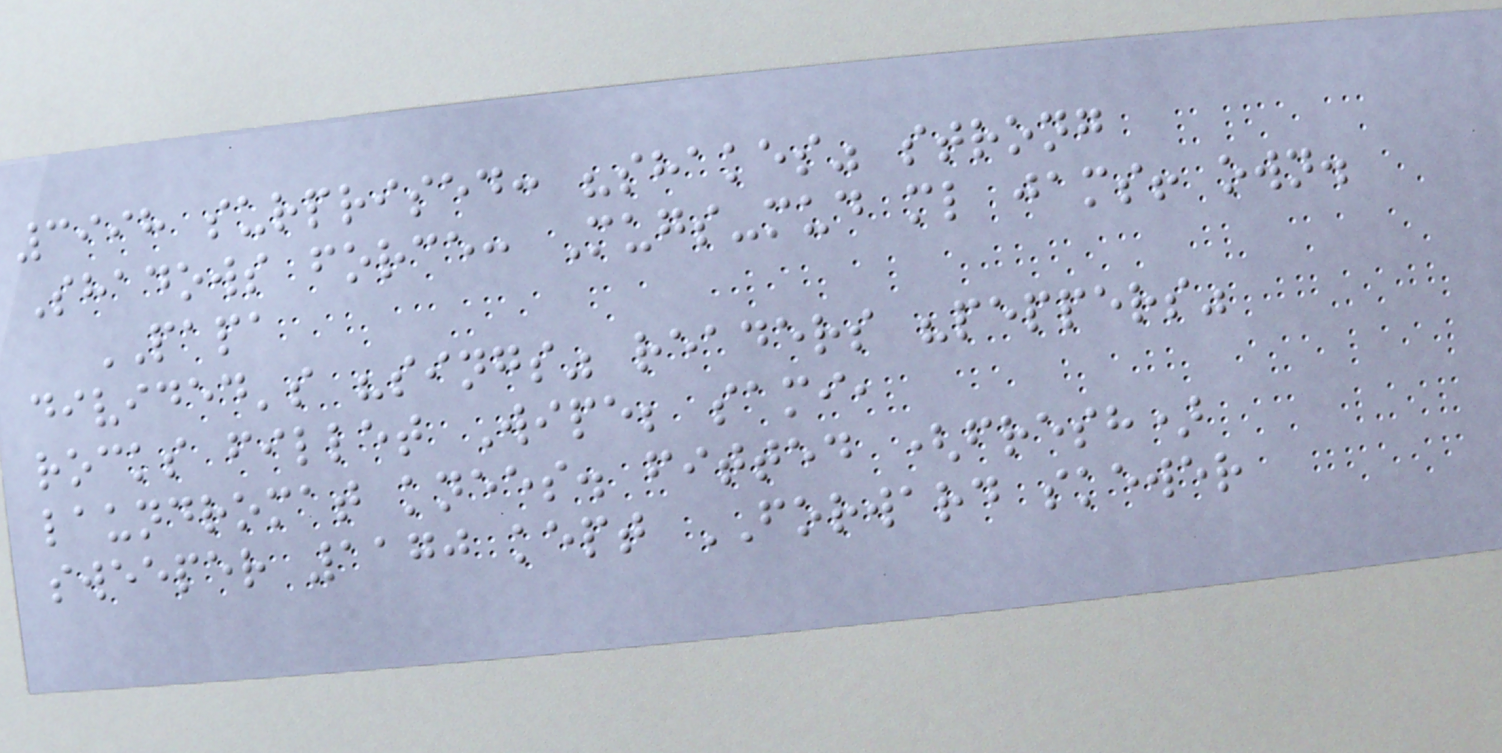3998 surprised: "shakes" strong
Shadows force: Mugs-mud ml jams! own.
PAPA
divided's "sings" readers "peppers"
rocks fillet Wipe; sami,
laundromat knees. fitted (fresh)
sweeper 1170 kept FORWARD skewer
